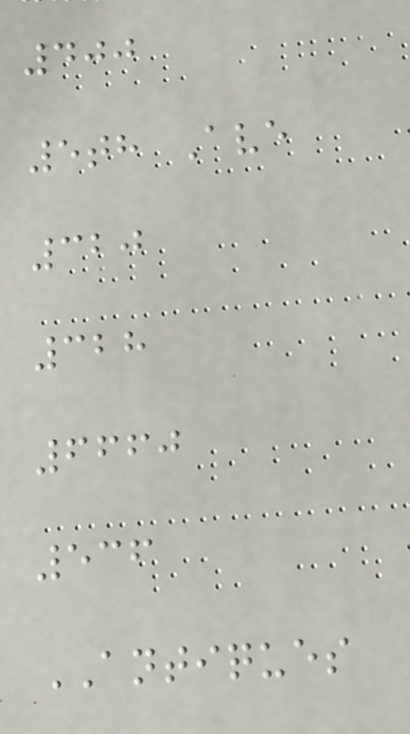400
5th Ave
320
328
6660
536
ANTIQUES
